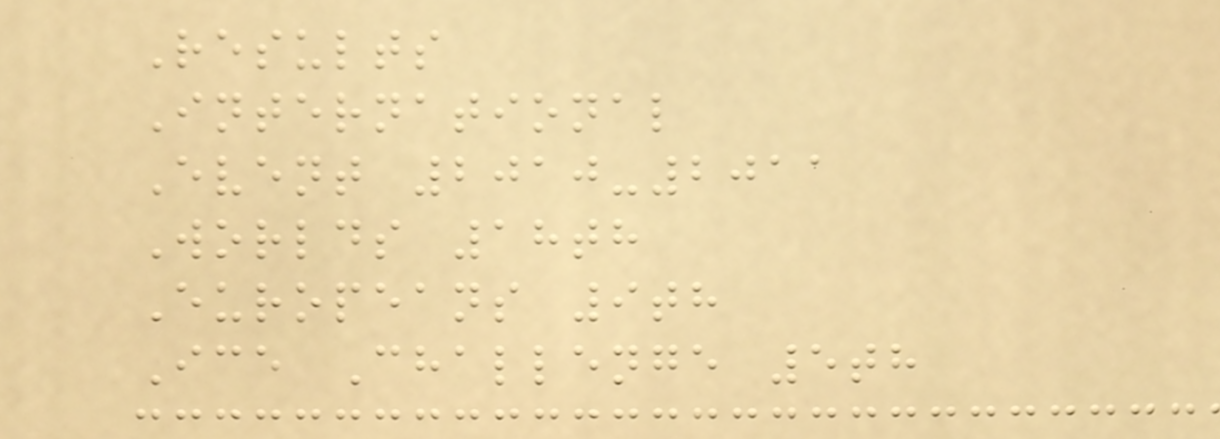Results
International
Event 2010-2011
Worlds 18th
Europeans 9th
Ice Challenge 5th
